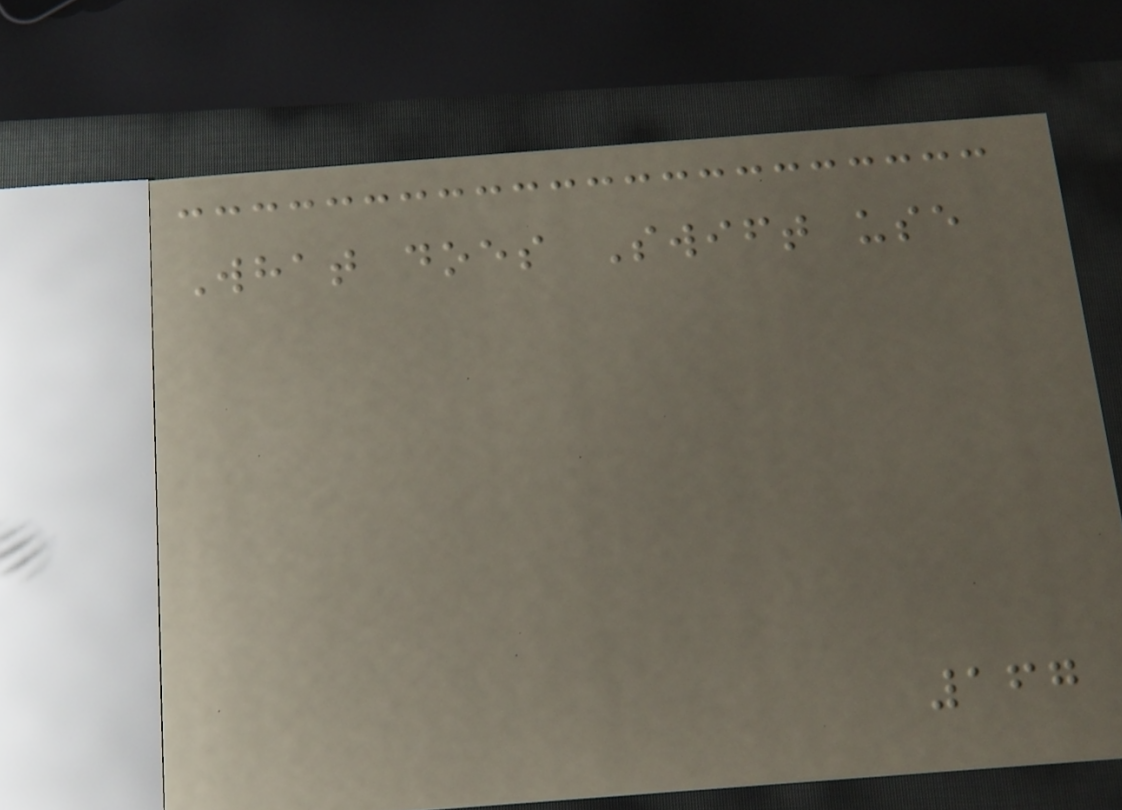What does Swift use
167
